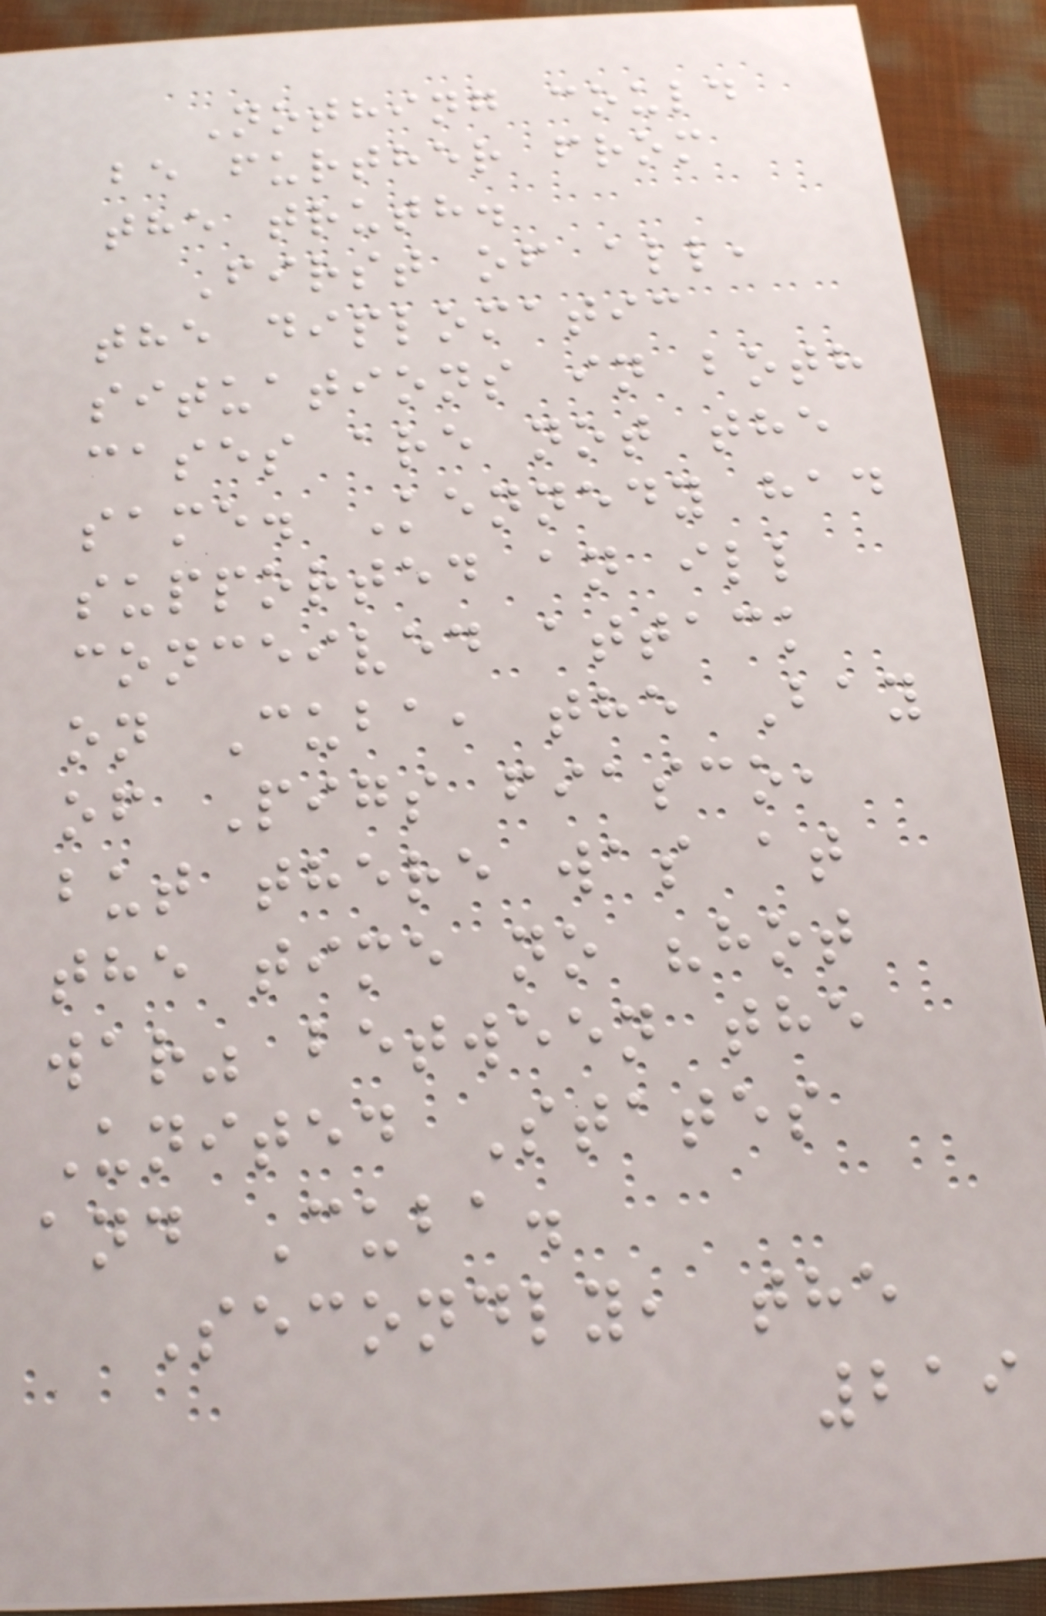Nothing could
be further from
the truth.
First of all,
the diplomatic
situations in both
cases are not the
same. Kennedy had
supported an ill
conceived attack
on Cuba, the Bay
of Pigs fiasco,
but there was at
the time no "hot
war" between the
United States
and Cuba.
Secondly, the
219
